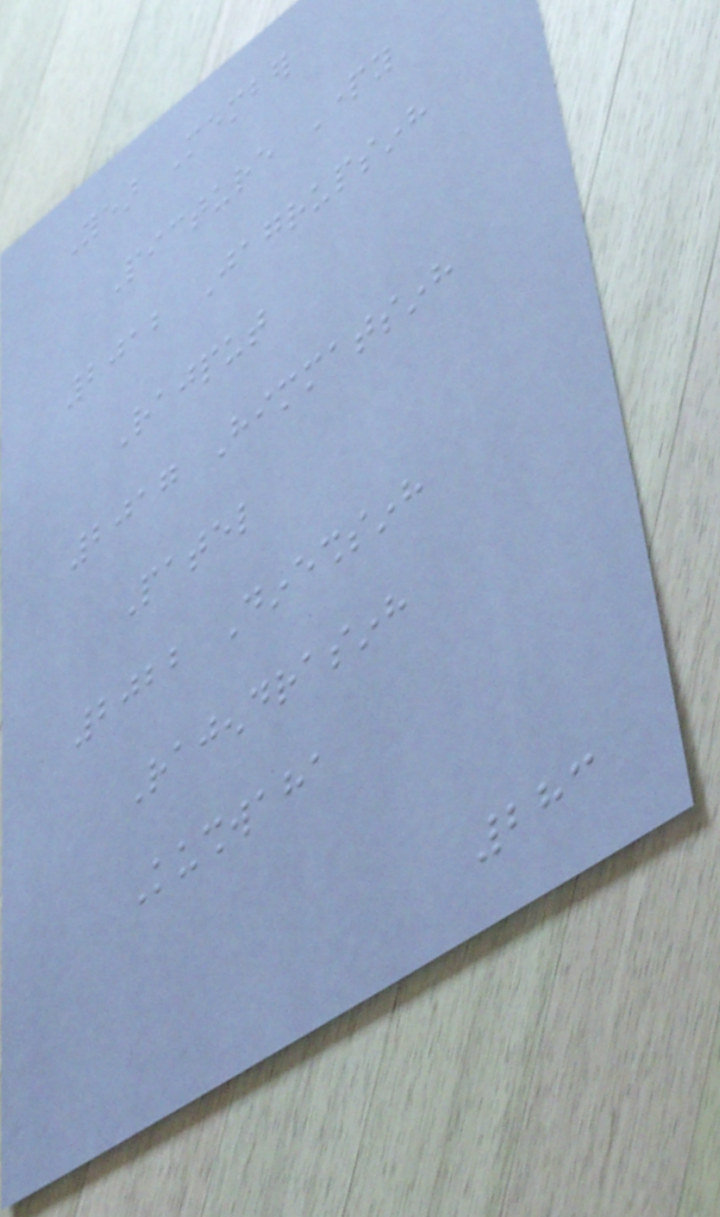Year Member
Picture Party
2012 Jagrupsinh
Rajput
2017 Himmatsinh
Patel
2022 Dineshsinh
Rajendrasinh
Kushwaha
283
